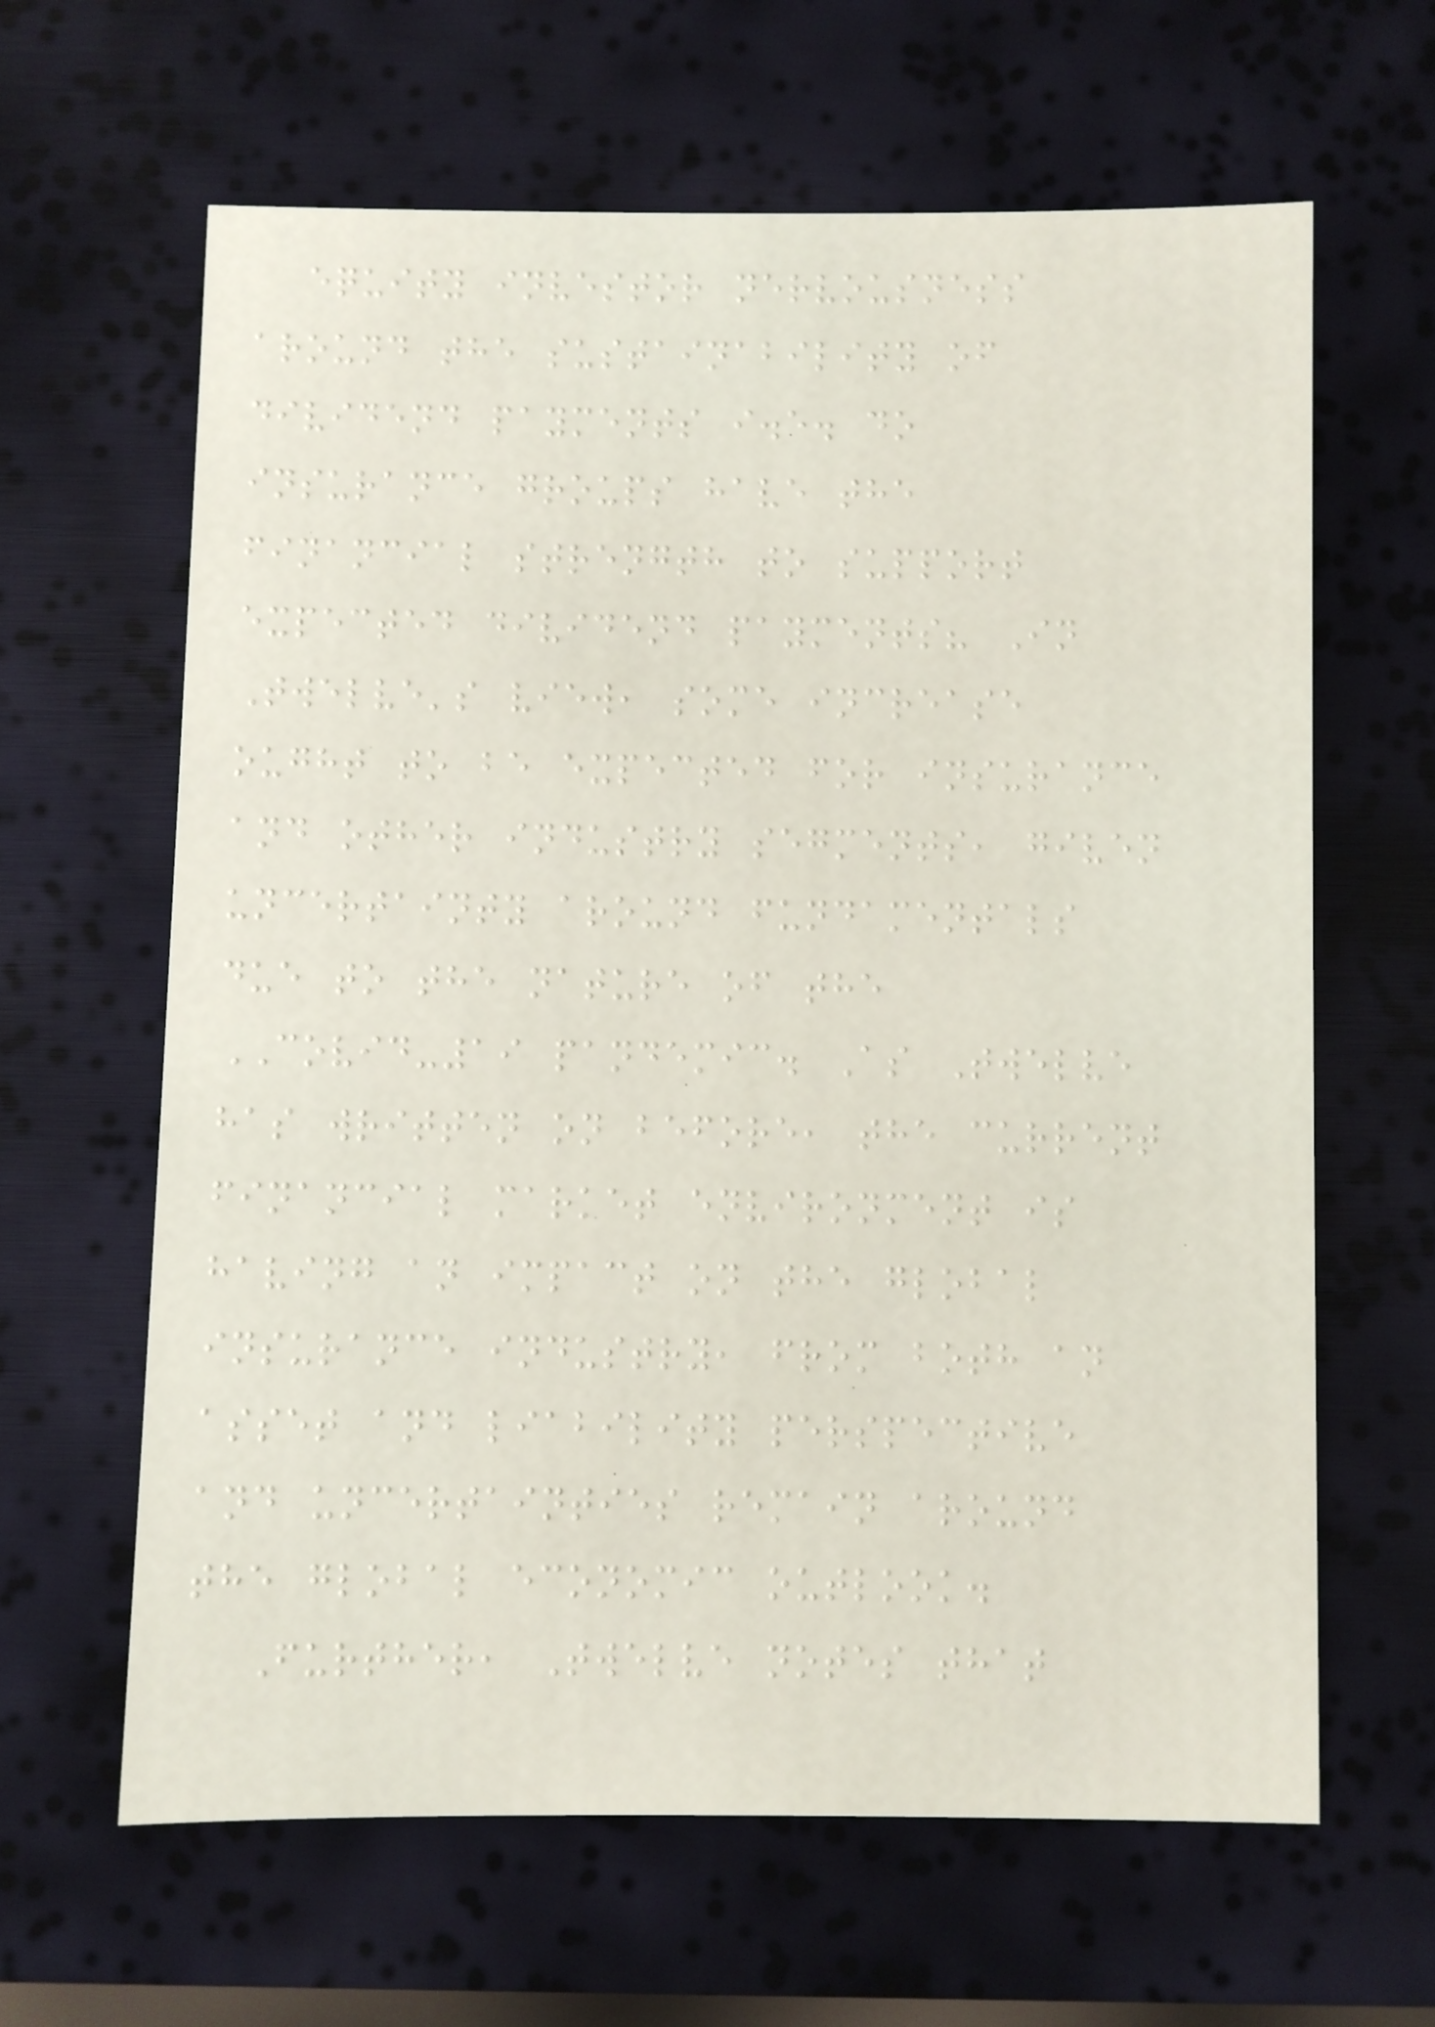equity investor nervousness
around the sustainability of
dividend payments i.e. do
insurance groups have the
financial strength to support
expected dividend payments? In
Twelve's view, some increase
ought to be expected for insurance
and other industry segments, given
uncertainty around fundamentals
due to the nature of the
COVID-19 pandemic. As Twelve
has written on before, the current
financial market environment is
having an impact on the global
insurance industry, from both an
asset and liability perspective
and uncertainties remain around
the global economic outlook.
Further, Twelve notes that
